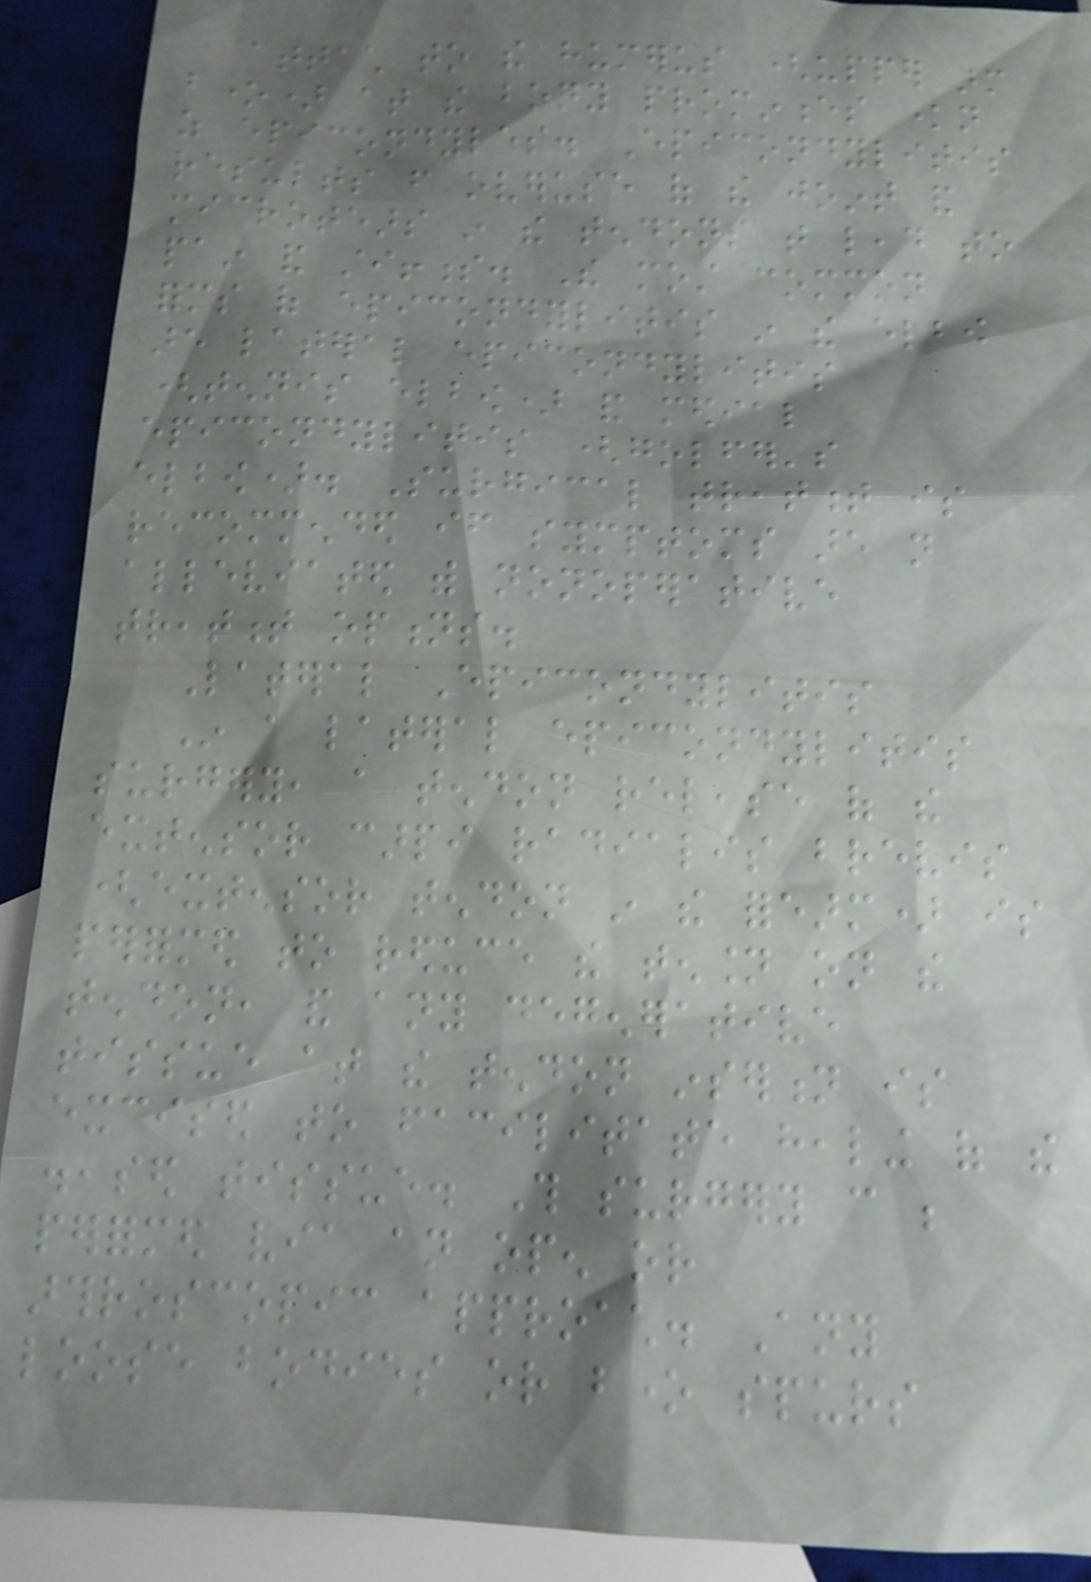attach to the humerus (upper arm
bone) at the bony prominences known
as epicondyles. Epicondylitis
results from overuse of the joint and
microtears in the tendons that lead to
pain and stiffness. The most common
forms of epicondylitis in the elbow
are lateral epicondylitis
(tennis elbow) and medial
epicondylitis (golfer's
elbow). Surgical treatment is
recommended if symptoms are not
alleviated with nonoperative
treatment options.
Lateral Epicondylitis
In a lateral epicondylitis
surgery, a tendon release of the
extensor carpi radialis brevis
(extensor tendon in the forearm) is
performed to reduce the tension on the
tendon, and any degenerative
tissue at the tendon insertion is
excised to facilitate healing of the
diseased tissue. This surgery can be
performed via an open or
arthroscopic approach. Any
loose bodies or bone spurs
